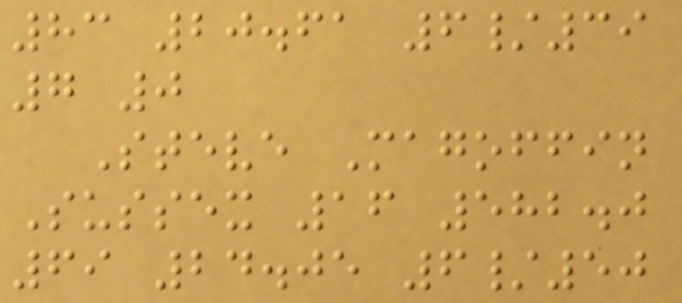83 20.61 6/39
7 0
Steve Magoffin
Sussex 16 582.0
69 24.05 6/50
